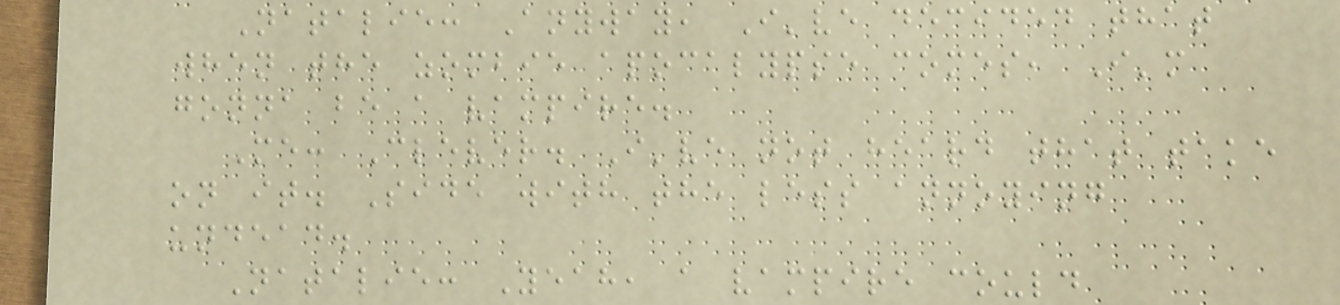Natalie: Anyway, I've decided that
when the zombie apocalypse comes, I'm
gonna be a vampire.
Me: Clever. I've not heard that take
on it. Side with the less annoying
undead.
Natalie: Yeah, a vampire could
